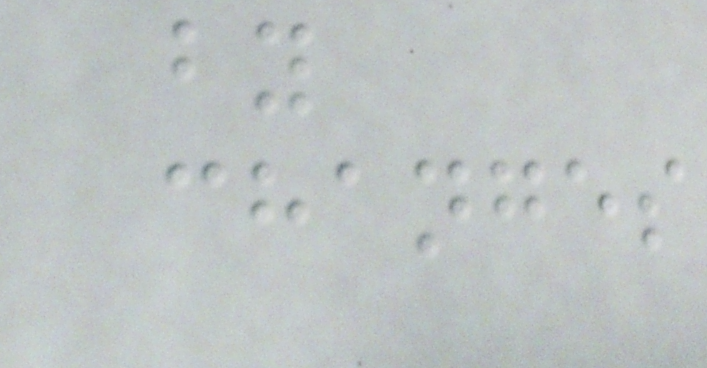by
changes
